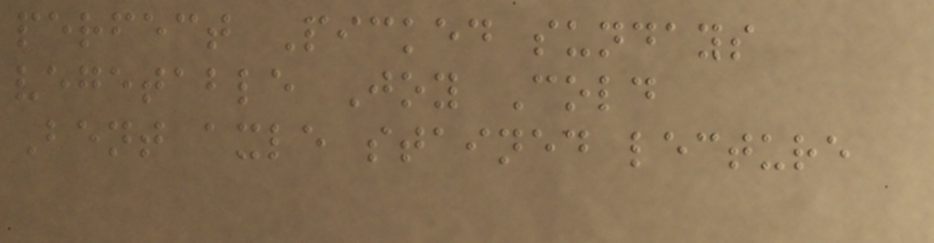perfect Picked sundays
vegetable Joy Cold
Bent axle stained lecture
